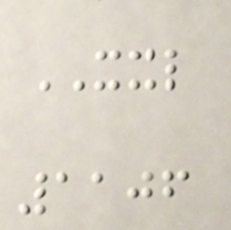XXL
1106
